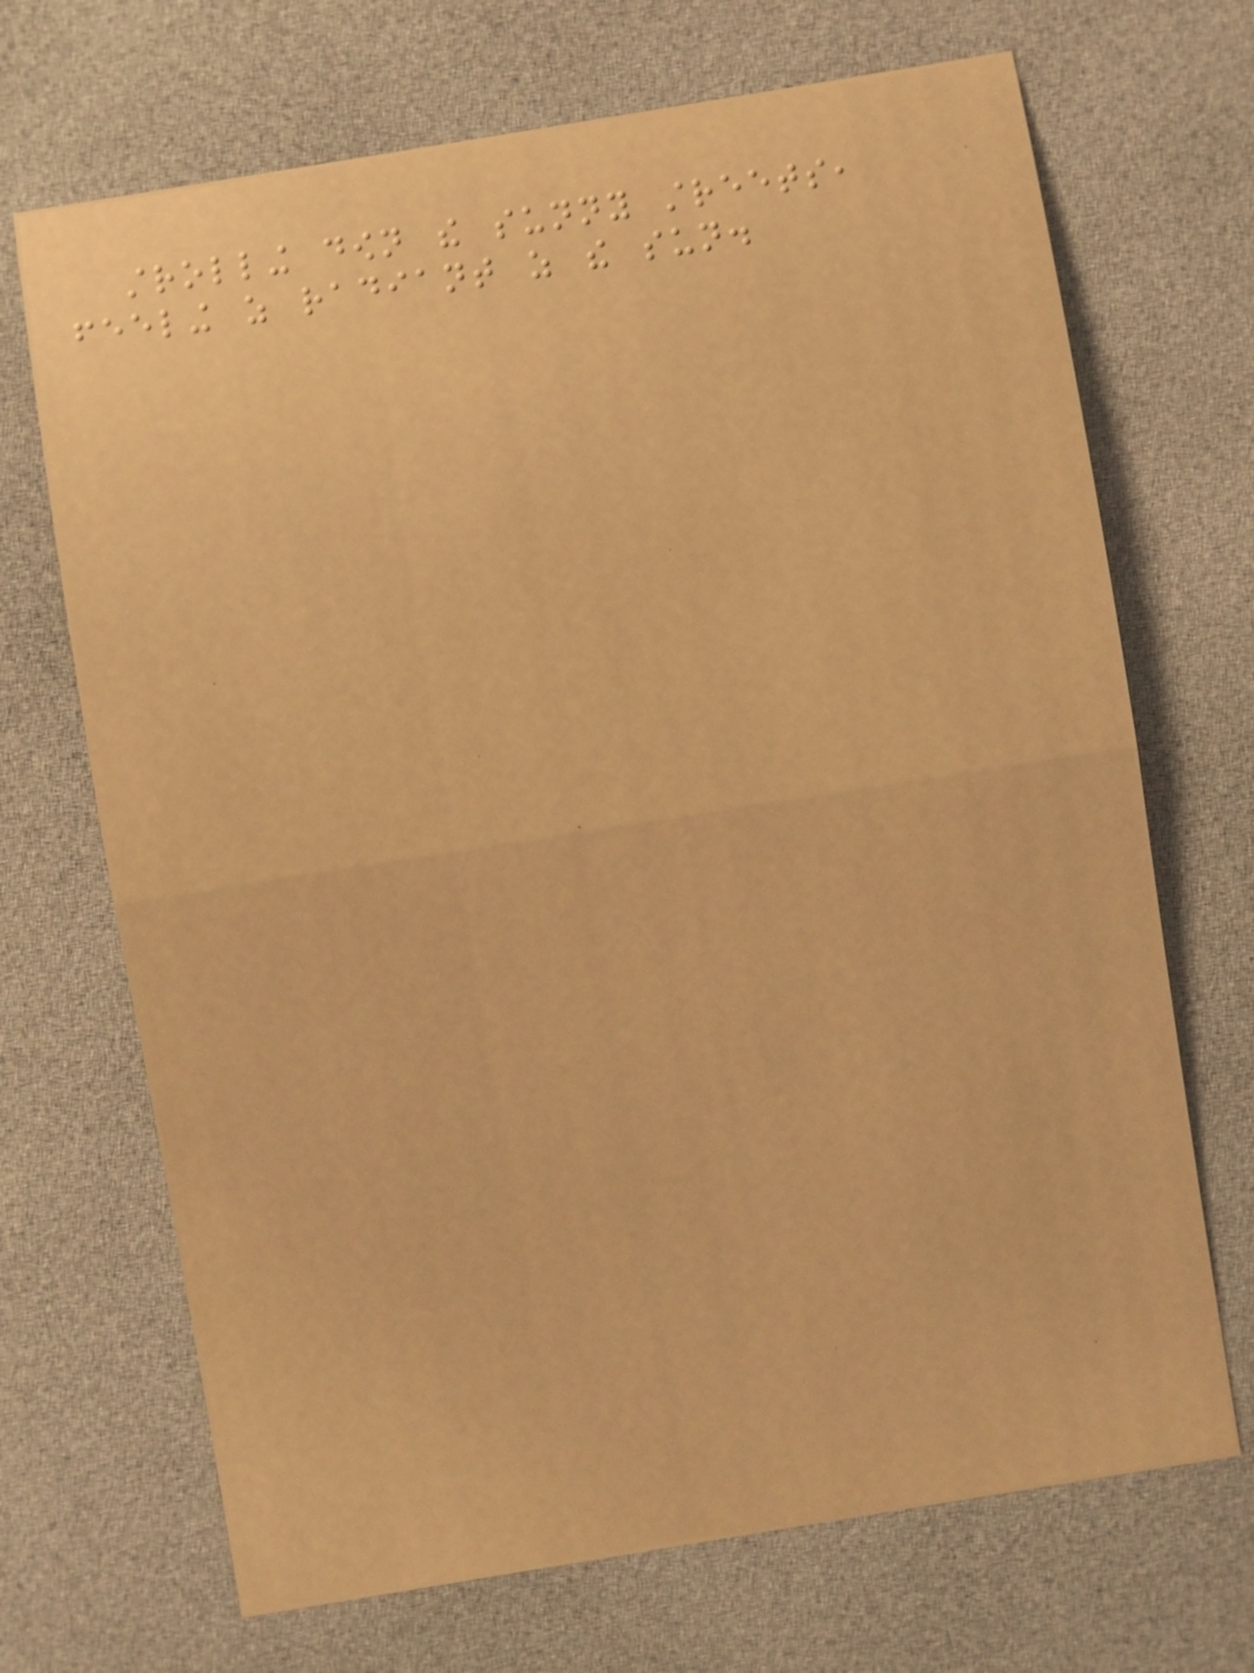strolling down the sunny streets,
feeling as radiant as the sun.
